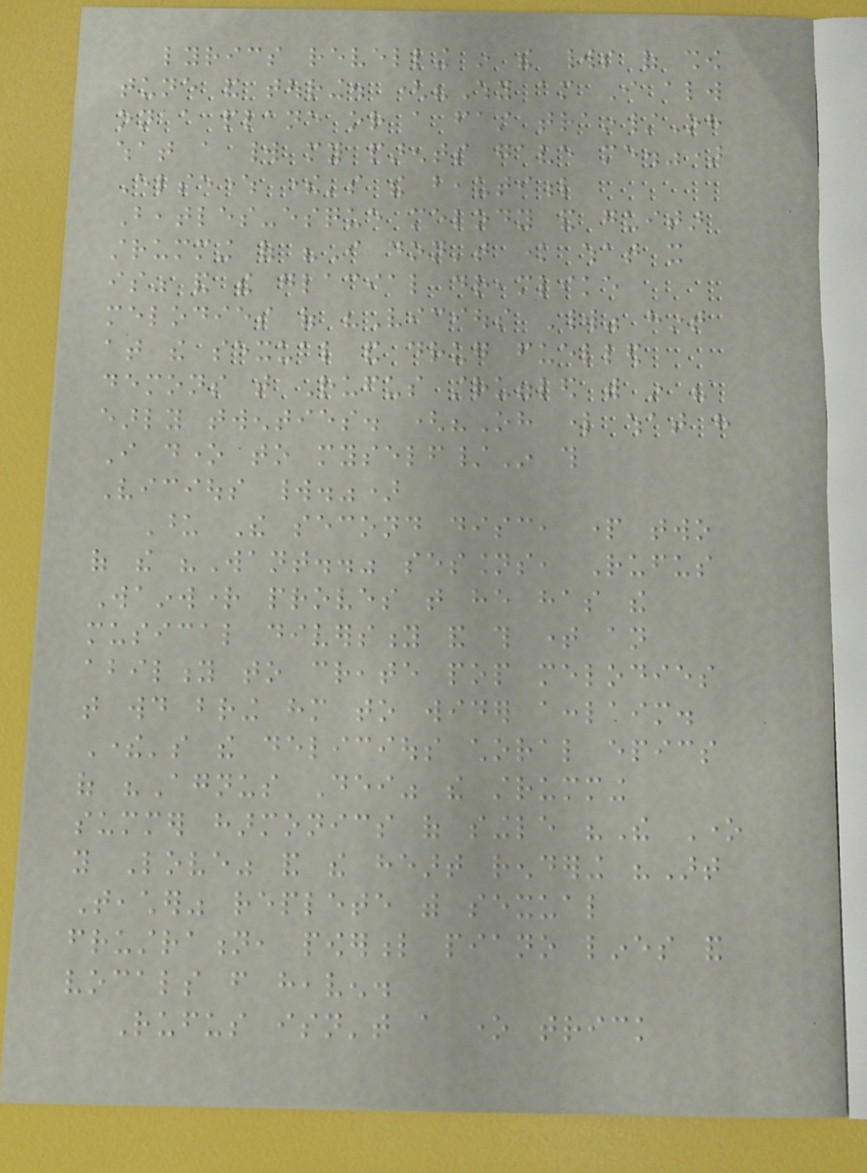lyrics revelling in the worlds of show
tune and touring. ("Why am I always
on a plane or a fast train/Oh
what a world my parents gave me.")
Elsewhere there's the beautiful
Beatles-esque melody and guitar
strumming of "I don't know what it
is" and the glacial dreamlike
melodies of "Vicious World" hint
at the sexual and drug fuelled
demons that Rufus struggled with in his
early twenties. ("Oh lord what have
I done to myself/In this
Vicious world.")
Upon The second disc, part two
of the "Want.." sessions, Rufus
Wainwright proves that he has the
musical diversity and this time an
ability to create pop melodies
that would bring him to wider acclaim.
There's the delicious choral epics
of "Agnus Dei" the strumming
summer harmonics of single "The One
you Love" and the heart rendering "Art
Teacher" replete with sexual
frustration, powerful piano lines and
vocals from heaven.
Rufus isn't a one trick
